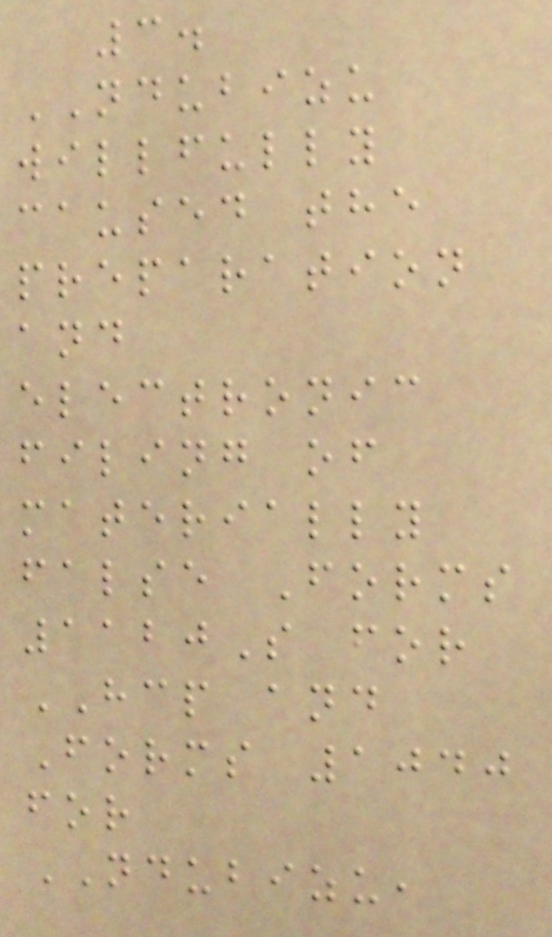3.
NDUBIZU
willfully
caused the
preparation
and
electronic
filing of
materially
false Forms
1120S for
HCP and
Forms 1040
for
NDUBIZU,
